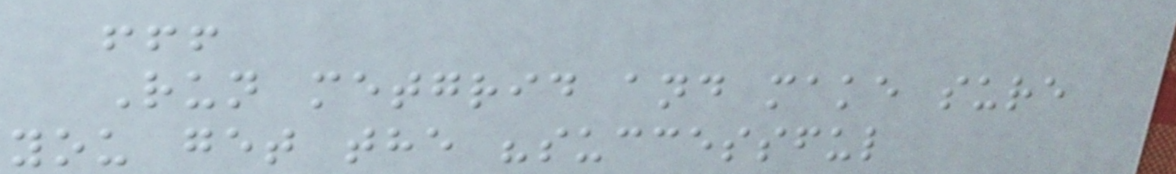!!!
Run metgrid and make sure
you get the "successful
